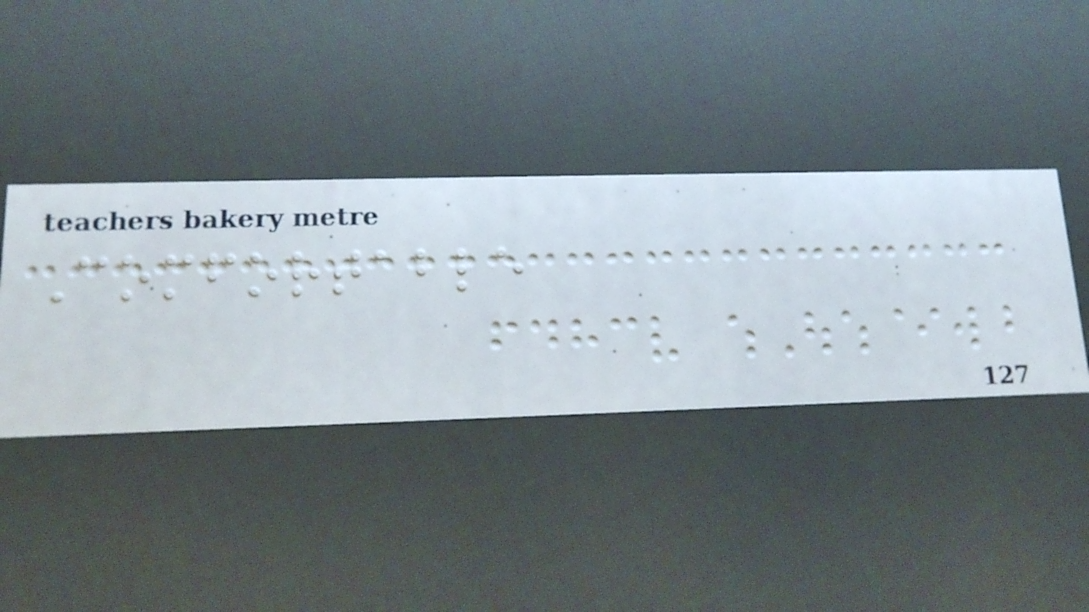Comfortable
